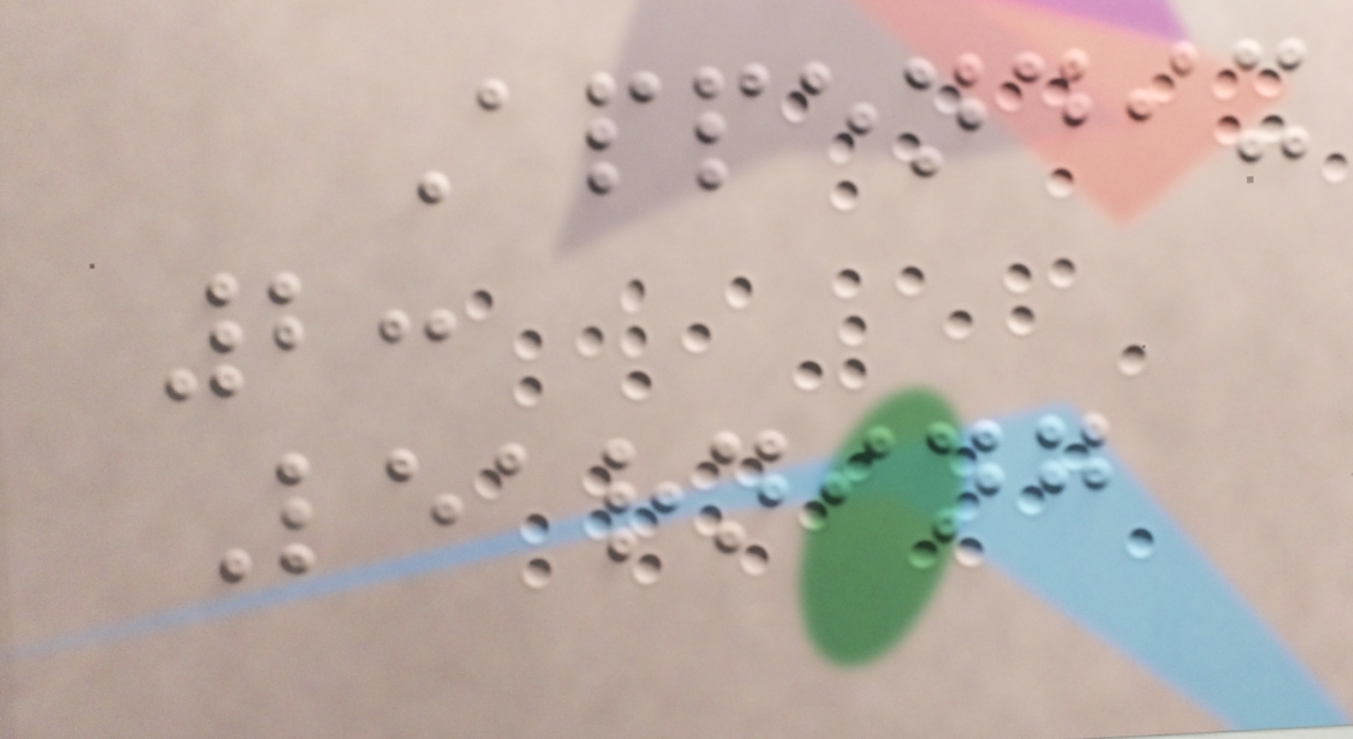Appendix
2:
Learning
